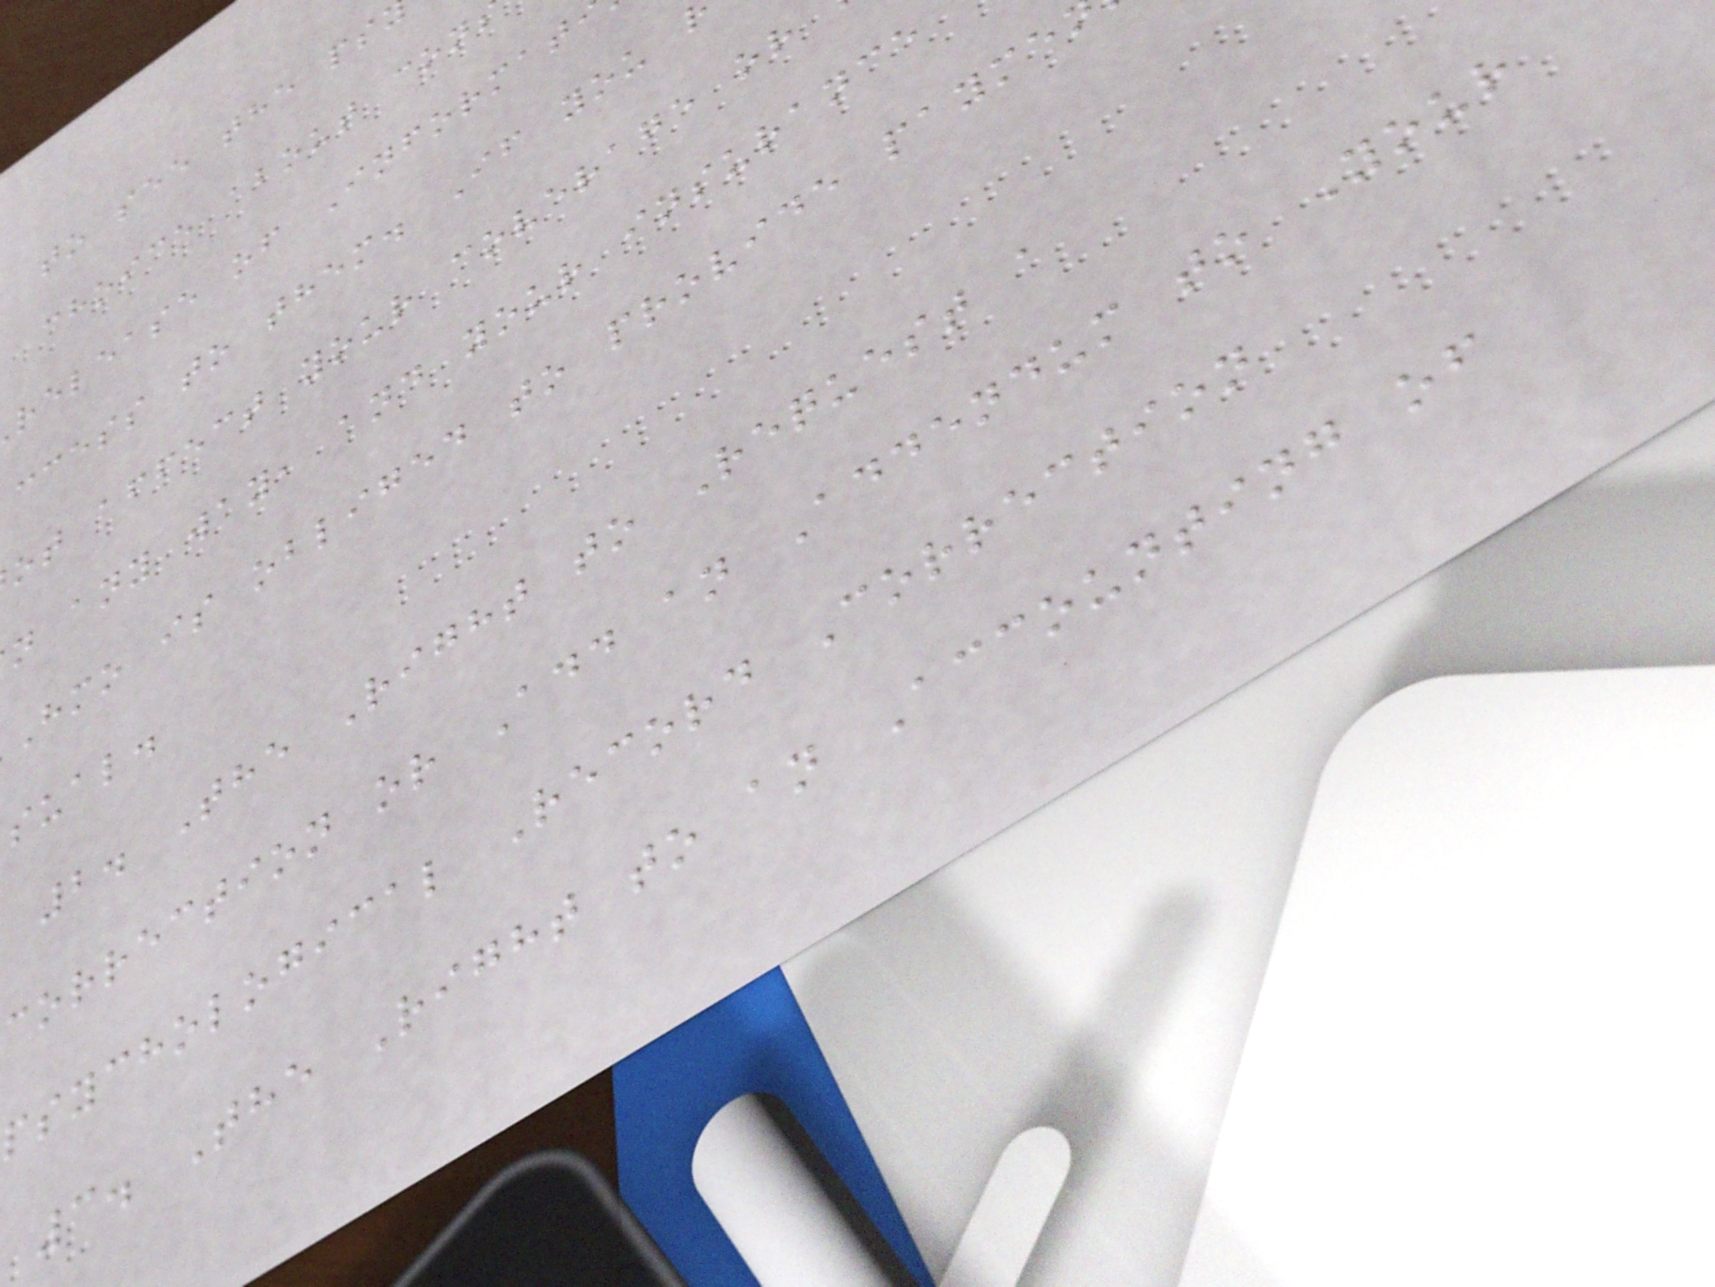to see the ps
choice about con
release of Informat
ccess to them. If you
ot affect your coverage or
n any way, and your insurance
hmo is obliged to provide payme
sual.
2. The Right to Request a
correction or Add an Addendum to Your
psychological Record Correction
3. The Right to an Accounting of
